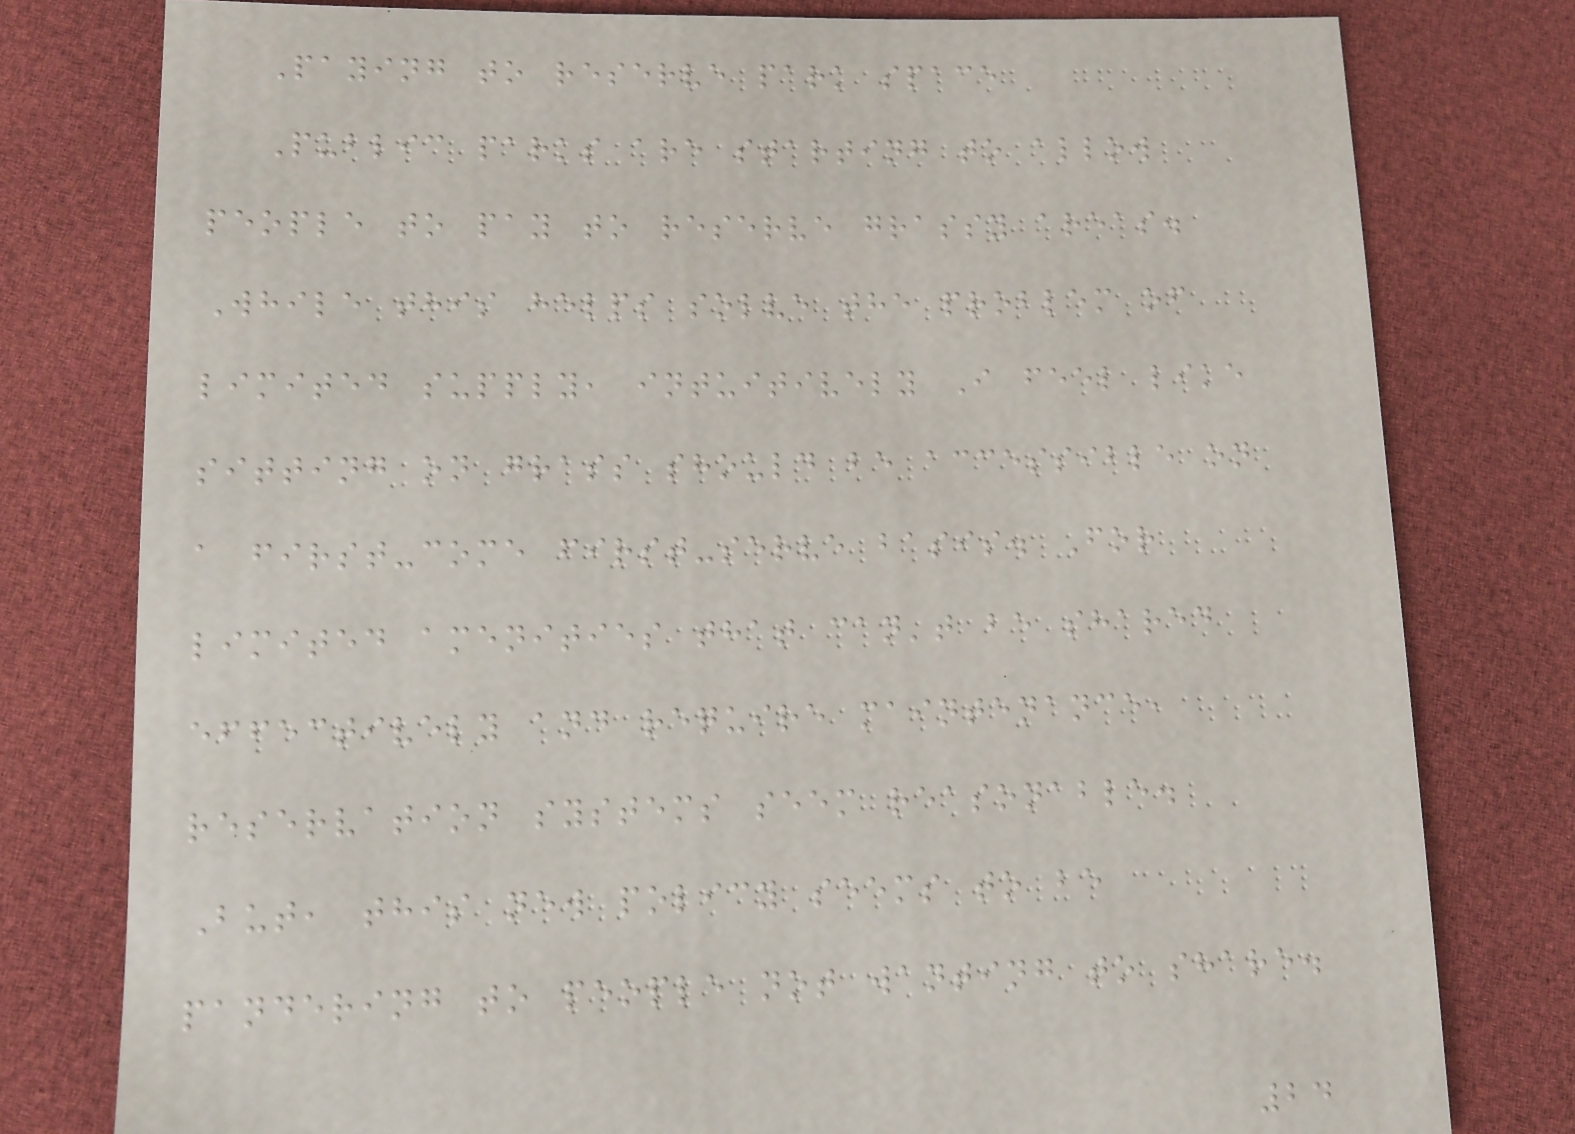Paying to reserve park space
Public parks are starting to allow
people to pay to reserve grassy areas.
While this helps solve the problem of
limited supply, intuitively I feel like
sitting on grass should be accessible on
a first-come first-serve basis. For
limited amenities that can't be shared
effectively and require maintenance,
reservation systems seem reasonable.
But, this new policy seems to be
pandering to people not wanting to share.
24
